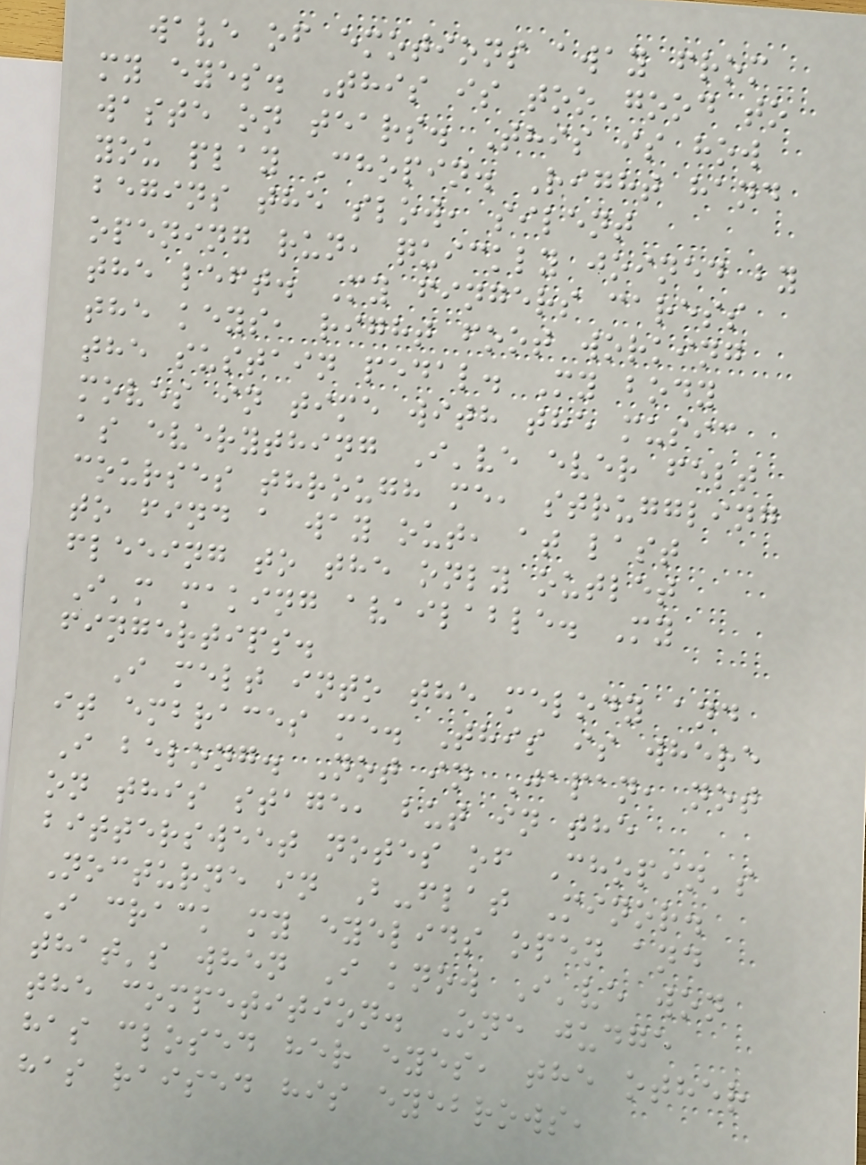wave of emotions away from
my eyes. This is too good to
waste on tears. This is how
you play Chopin. Right hand
begins the slow, silent
opening run, quickly joined by
the left. My fingers caress
the keys, right foot working
the sustain pedal. My body
moves in time with the music
as everything I've ever felt
courses through me, struggling
to find a way out, at last
fleeing to the only outlet
I'm making available. My
fingertips.
I melt into the melody and
it embraces me. This is where
I belong. Not in Japan, not
on this stage, but in the
bittersweet notes of Chopin's
Nocturne in B-flat Minor.
I crack my eyelids open and
that's when I know I've won
the competition. One judge
has closed her eyes, the other
has raised his eyebrows,
